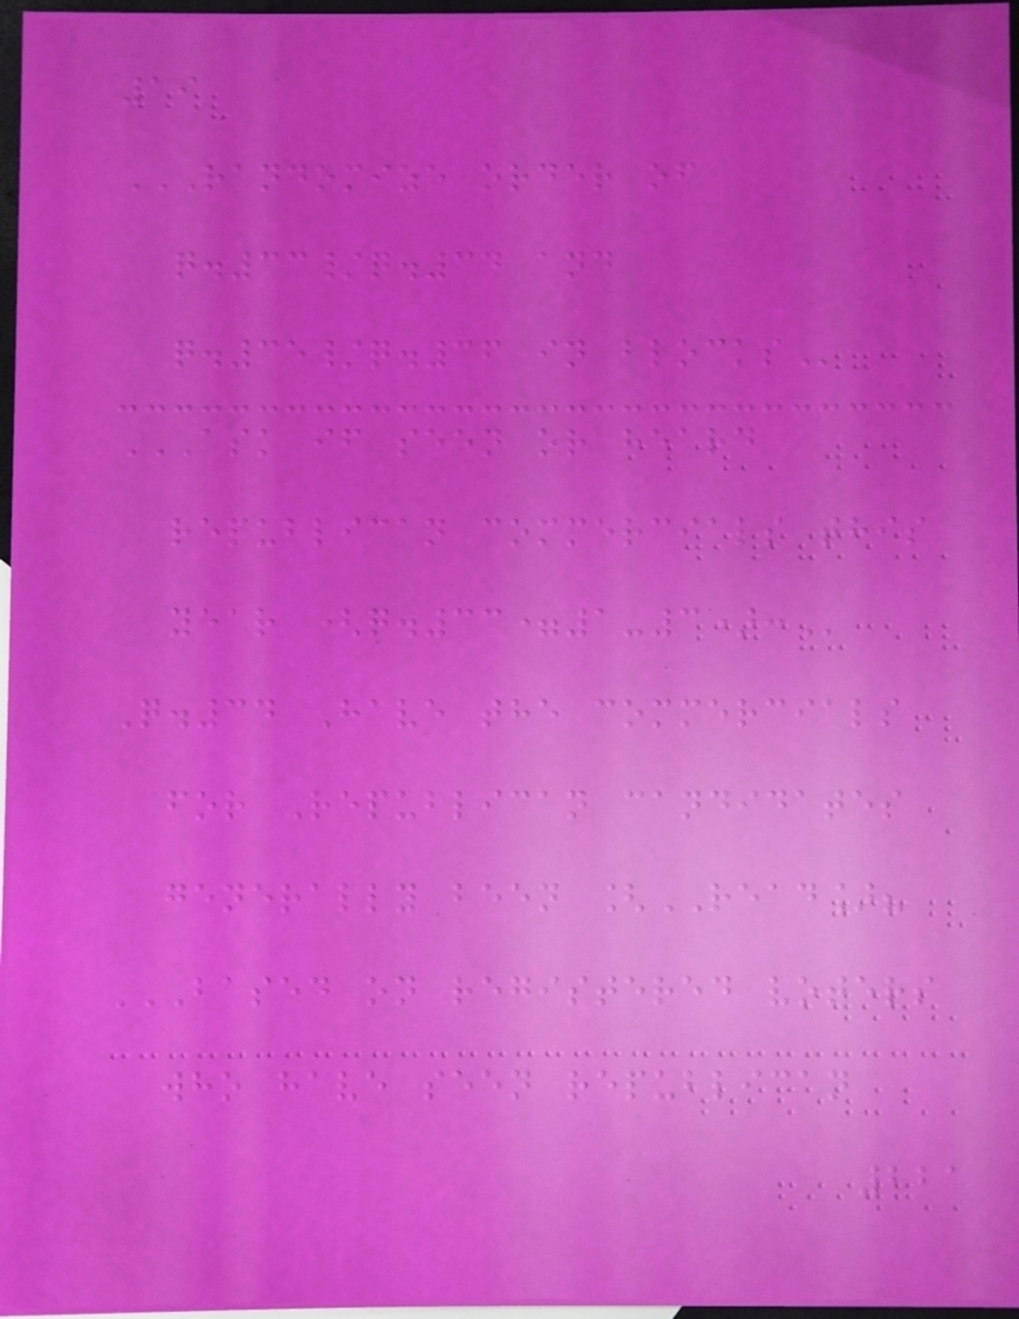19
RANDOMIZE ORDER OF
Q.33/Q.34 AND
Q.35/Q.36 IN BLOCKS
ASK IF SEEN OR HEARD
REPUBLICAN COMMERCIALS THIS
YEAR (Q.33=1-3):
Q.34 Have the commercials
for Republican candidates
generally been [READ]?
BASED ON REGISTERED VOTERS
WHO HAVE SEEN REPUBLICAN
221
